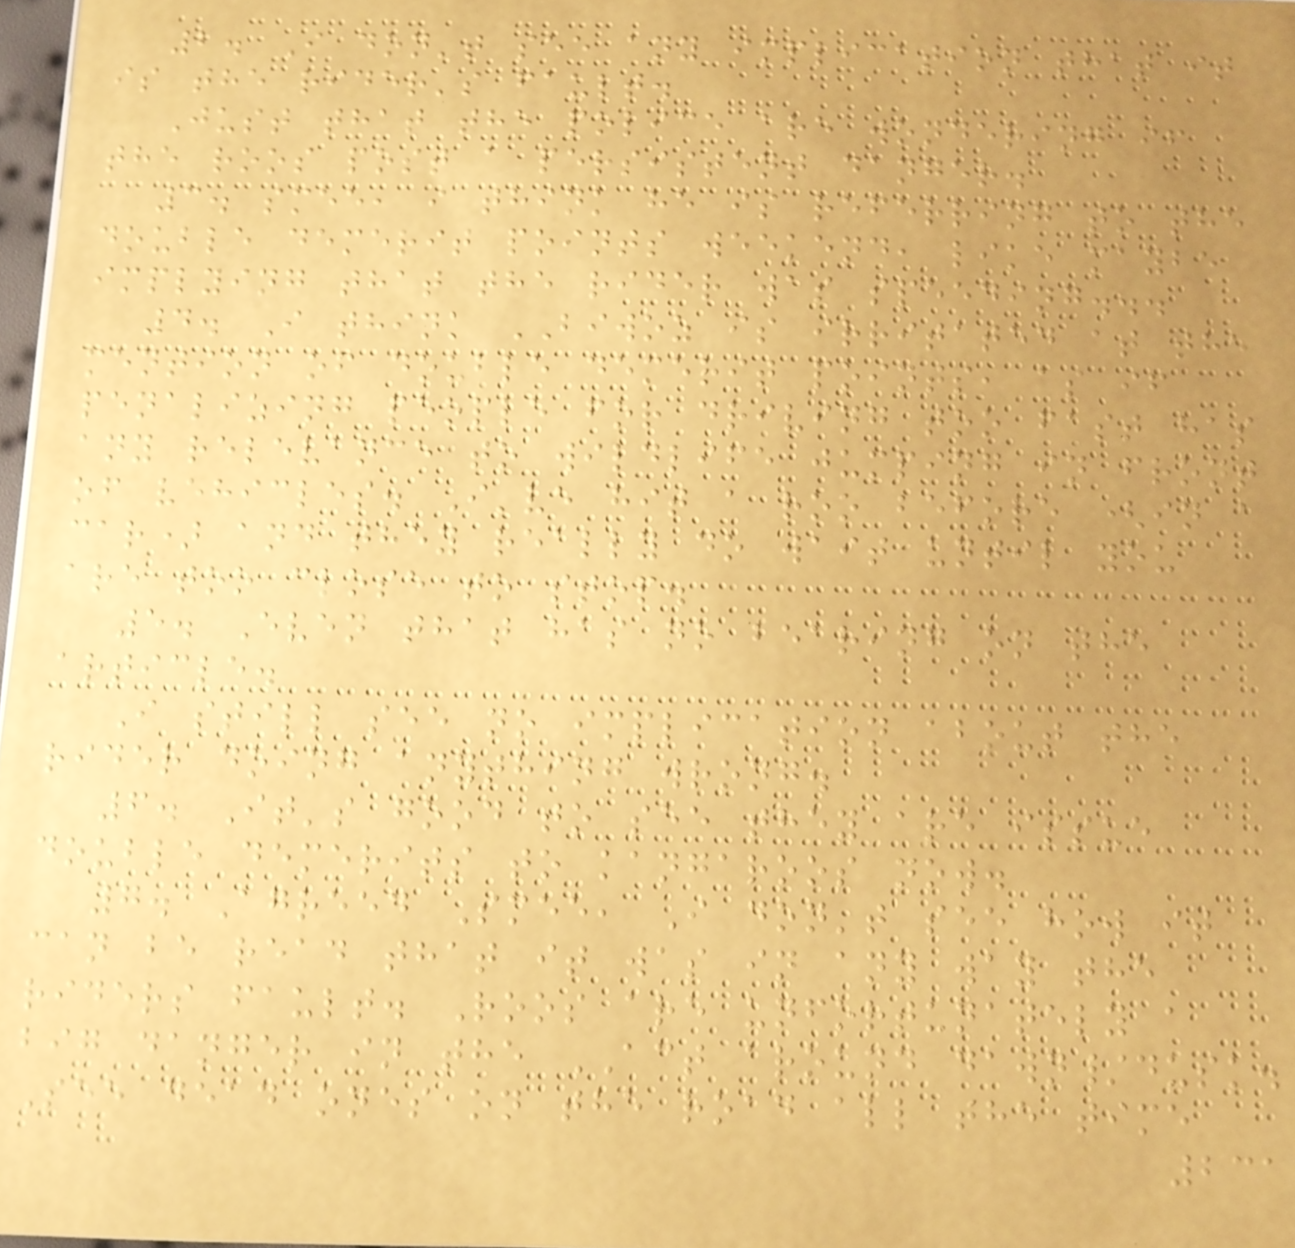2. I don't see any implication that it
is the rider's fault.
Just that the police are wondering if
the roos post a persistent danger.
3. smee, i think he is referring to the
double demerit points weekend, like maybe
implying that the rider was speeding...
4. I think BIWOZ is irritated at the
mention of double demerit points, as if
penalizing people for driving too fast has
any relevance to wildlife jumping in front
of vehicles. I've hit a roo before (in a
car) and they really do wait until you
are too close to stop.
5. Even that has no bearing on the
article.
I still see no implication about the
rider doing anything wrong.
6. It's good to see they are issue
double demerits to kangaroos now.
7. Agreed Smee, I don't see how it
can be read that it was in any way the
riders fault. Roos are unfortunately a
big danger in the ACT around dawn/dusk.
See dead ones on the road all the time
231
